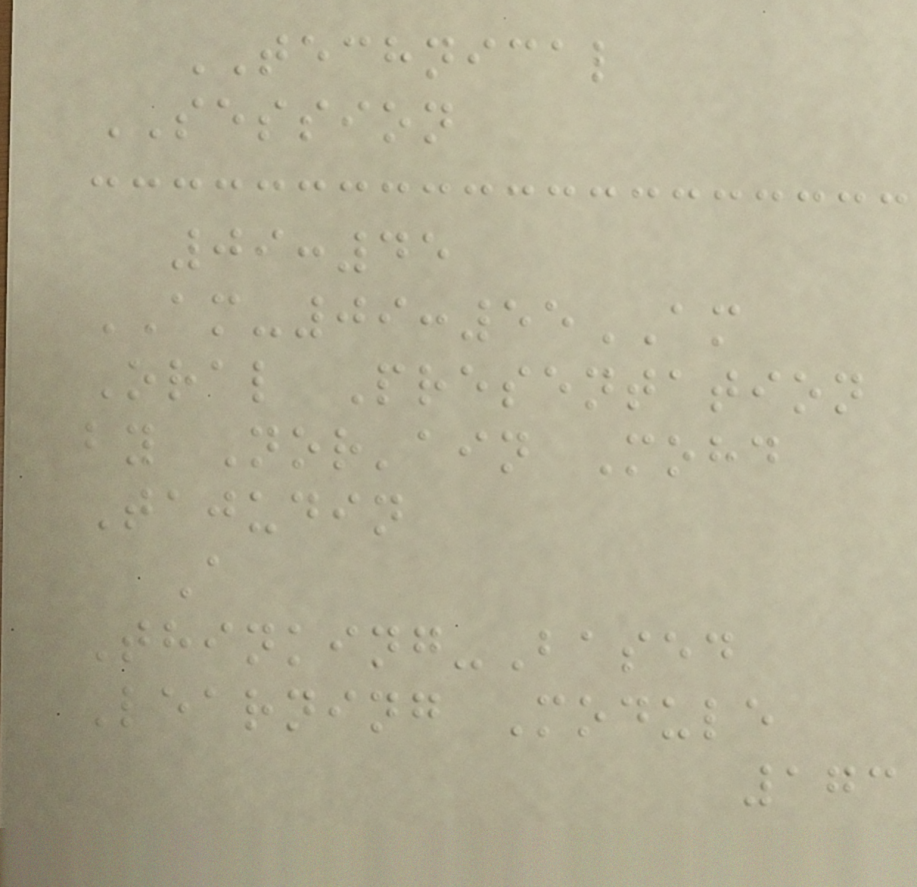TECHNICAL
SESSION
09:45
AM-09:55AM
Oral Presentation
by Nor'ain Mohd
Tajudin
A
Thinking-Based
Learning Module
173
